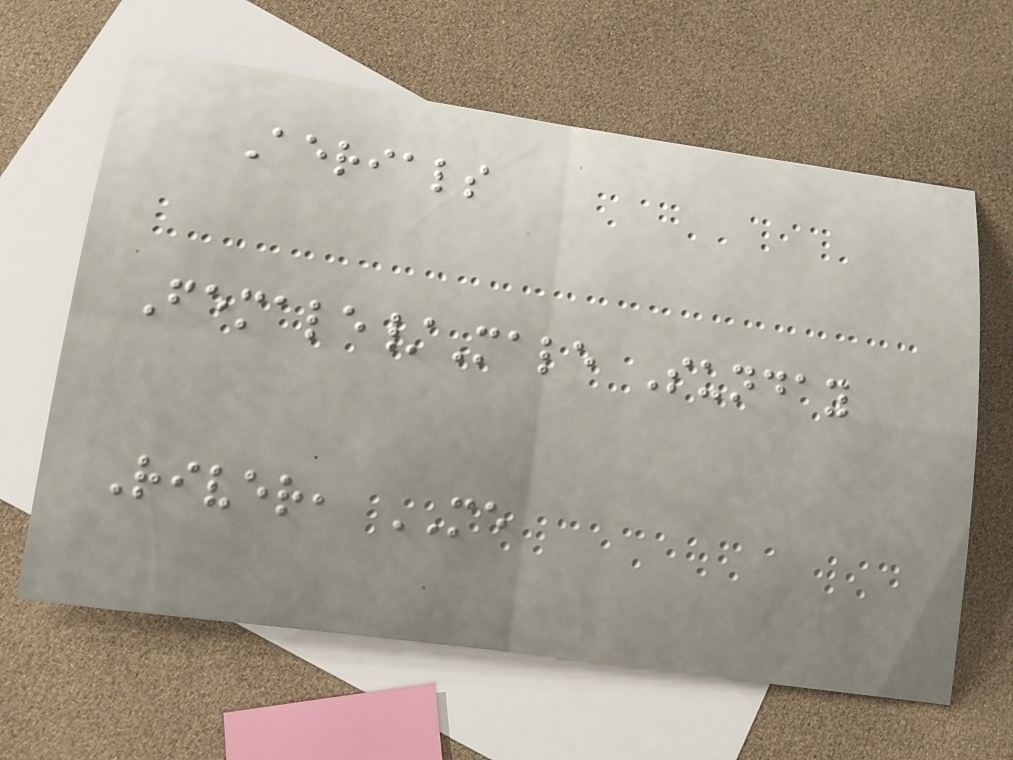Aerials
Female/Male Sunday
River, ME
